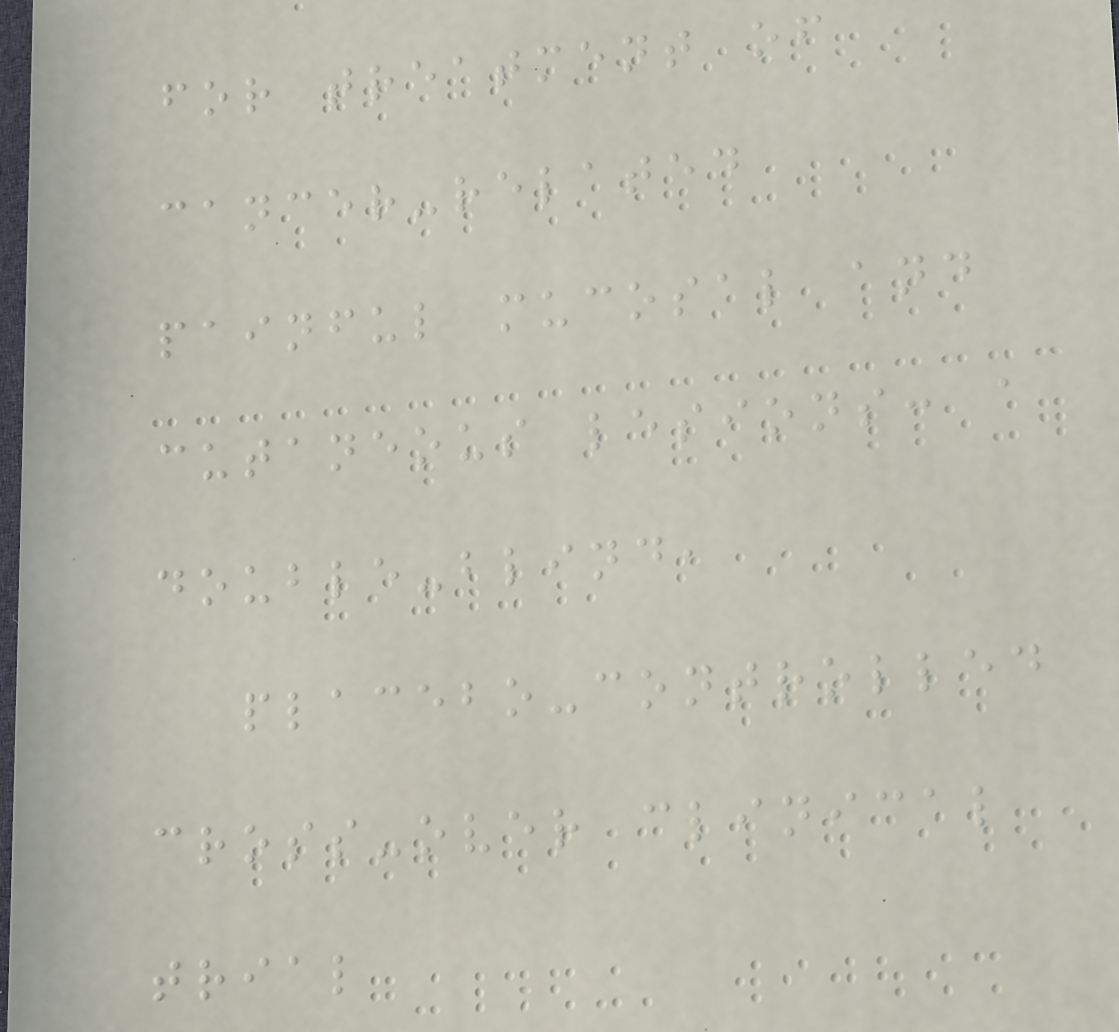for treatment of
cancer-related
painful mucosal and
cutaneous lesions: a
double-blind,
placebo-controlled
cross-over clinical
trial
